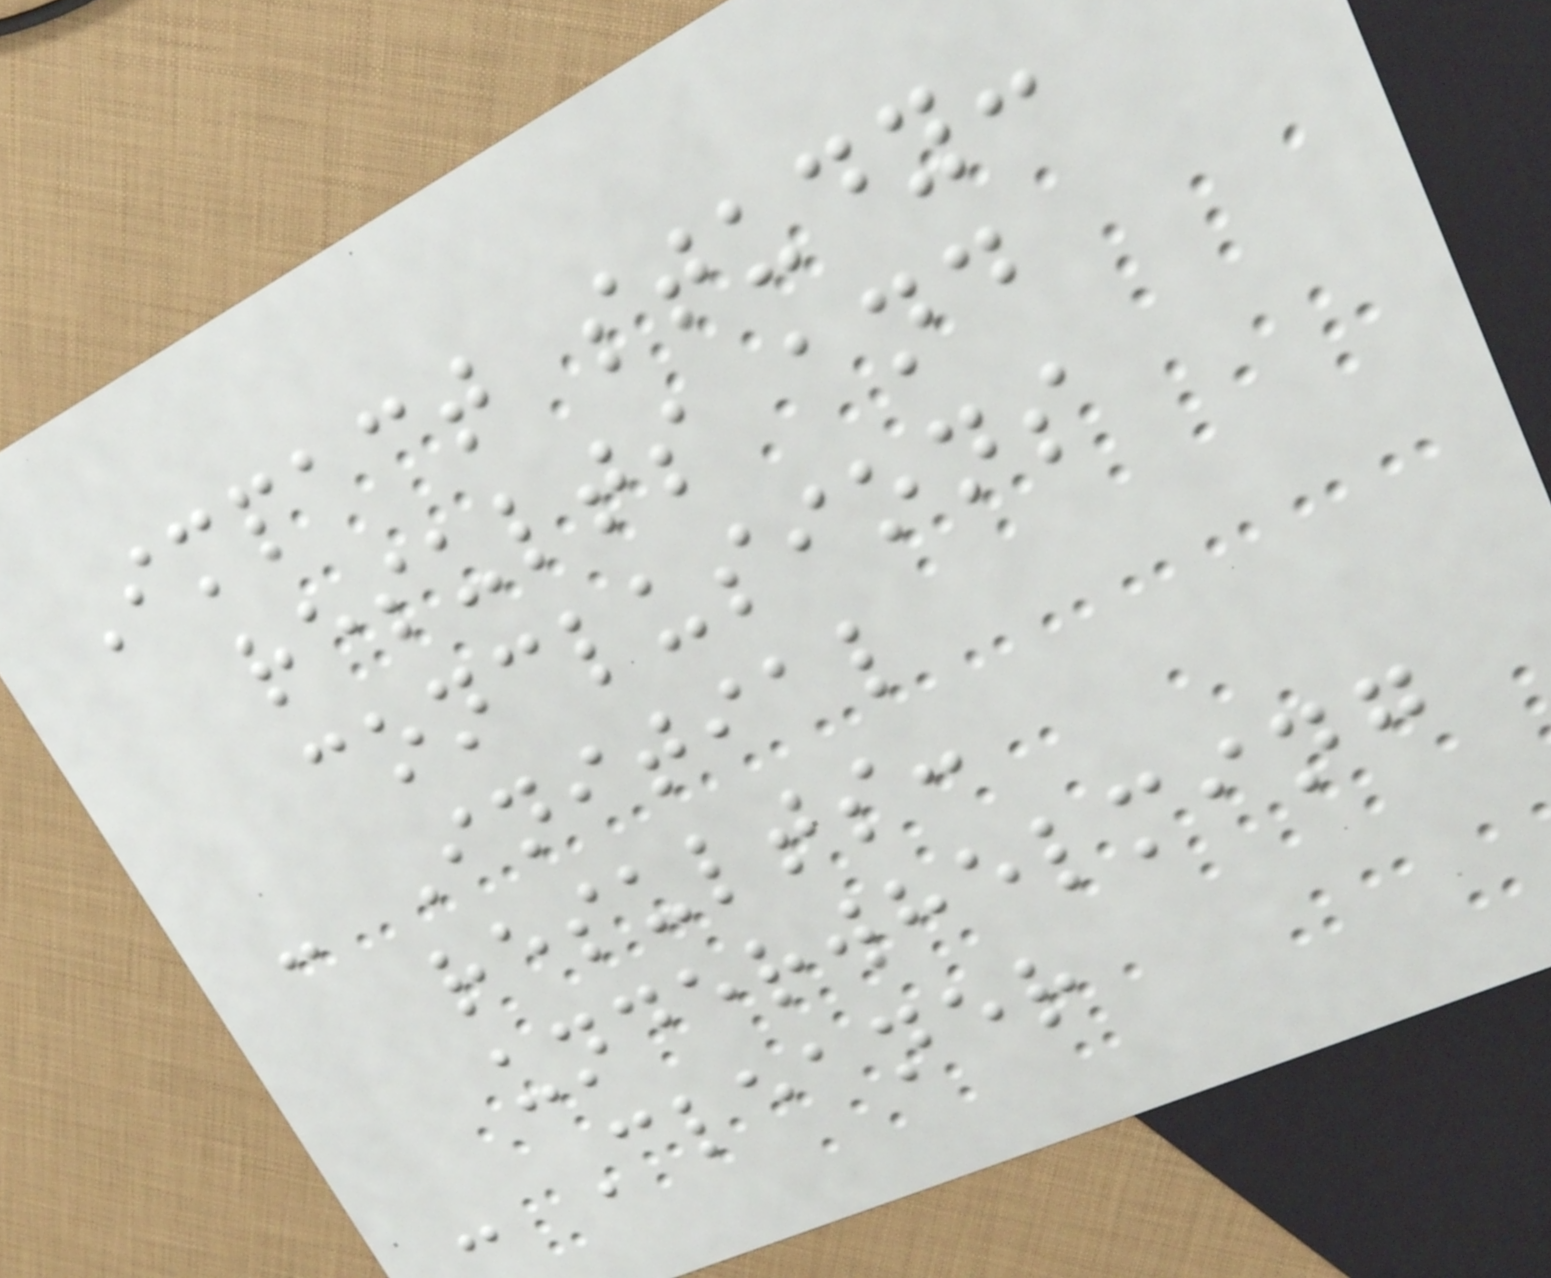Impact study:
results and
conclusions
- Initial
results:
underwhelming
- Cleaner
